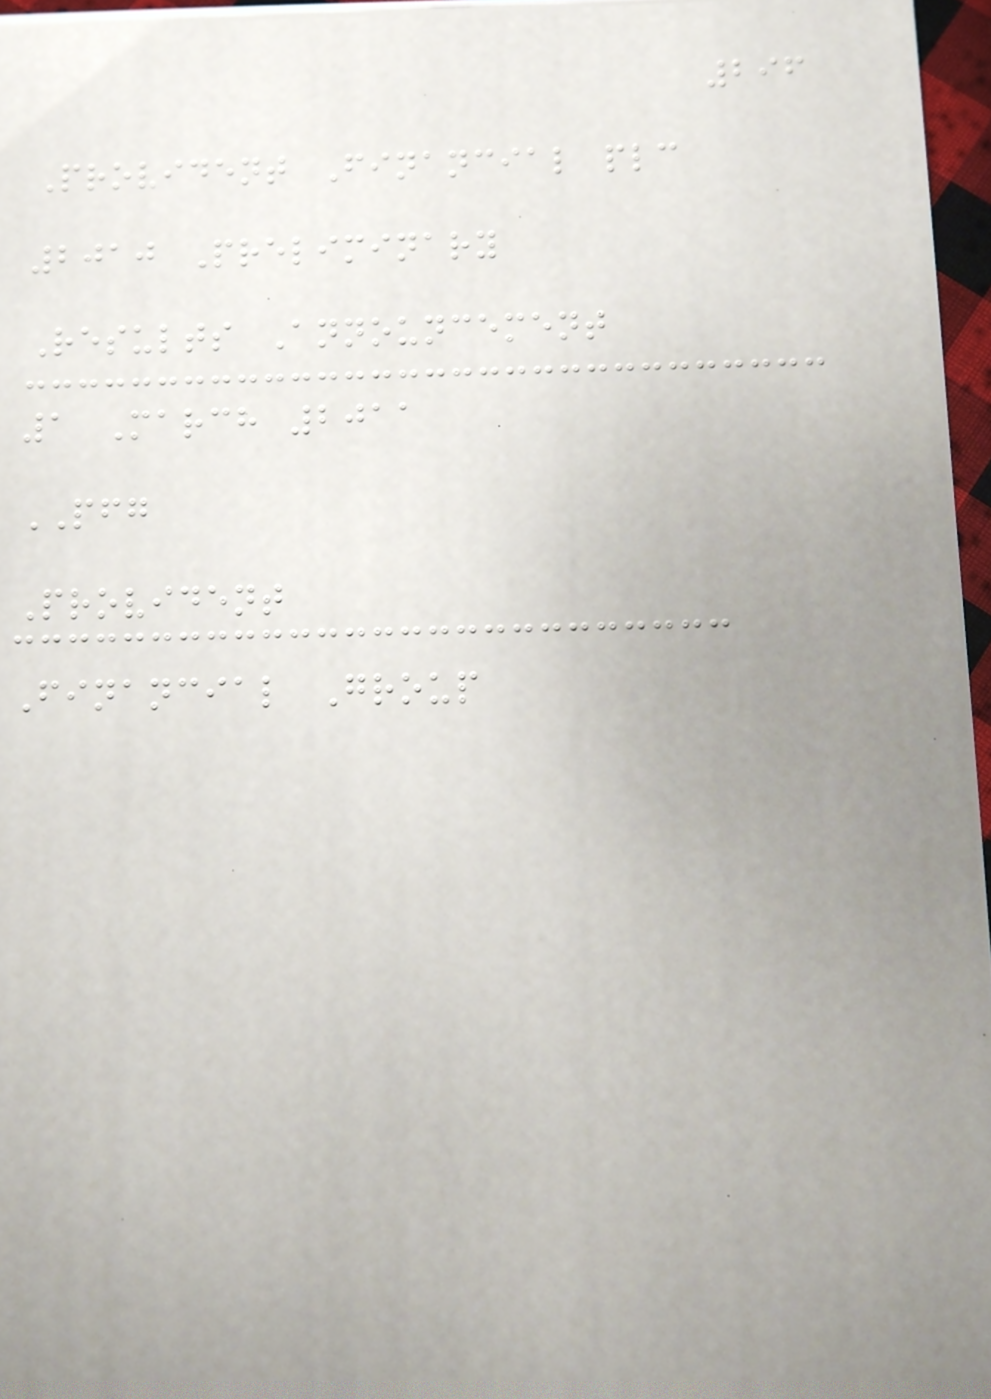296
Provident Financial plc
2010 Preliminary
Results Announcement
1 March 2011
PFG
Provident
Financial Group
